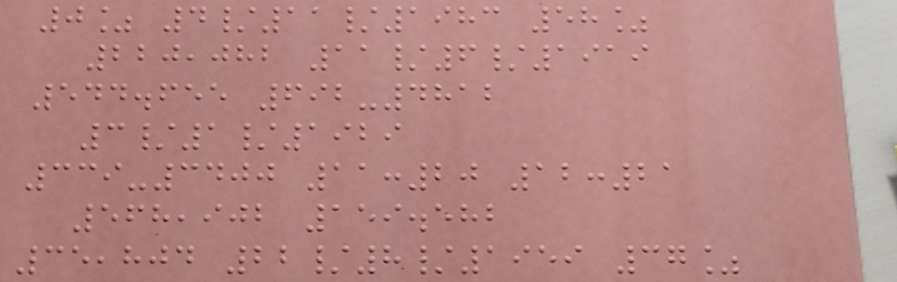0% 4/11/1983 58%
220,082 11/6/1919
544.655 692-4812
3/1/1929
339-3400 11:20 12:21
568,902 159.582
35,804 22/8/1959 37%
